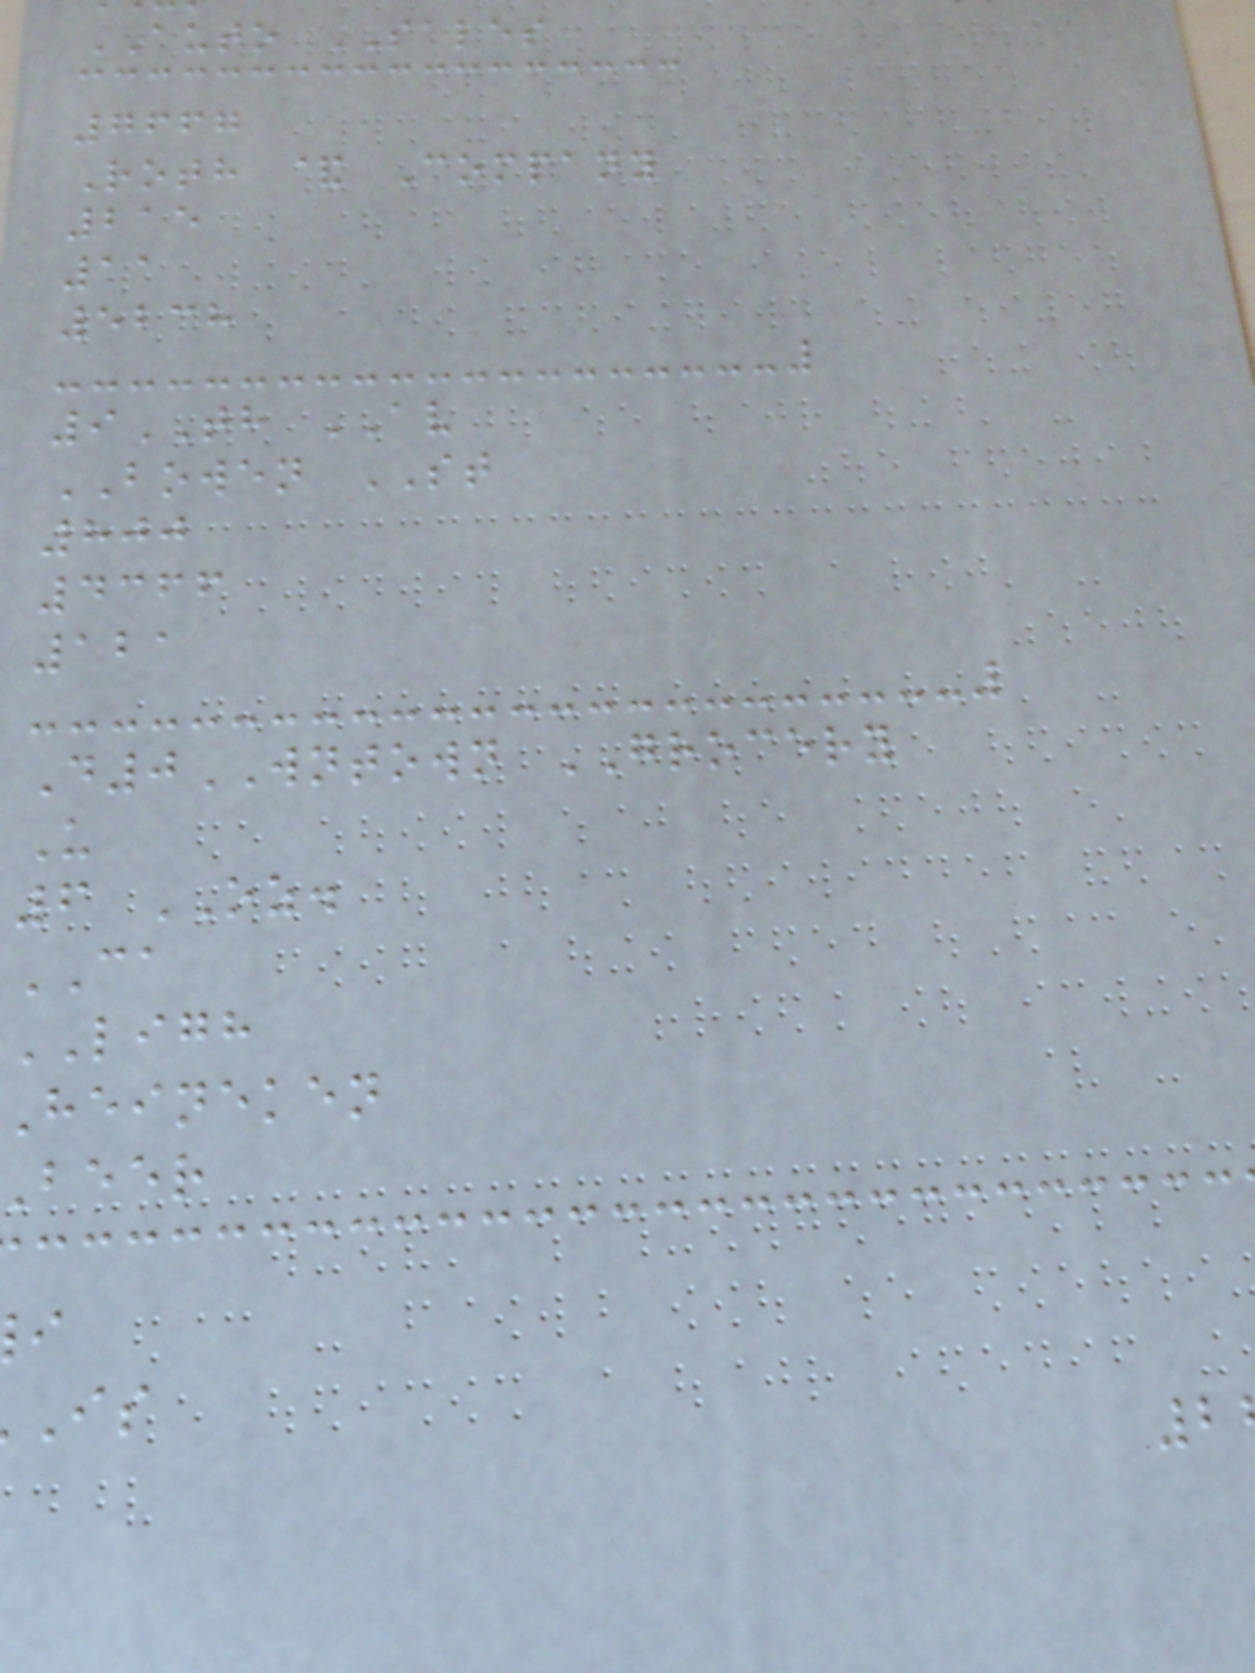AUTO SALES
7667
Roth & Company
215
11
5238
9TH AV
BOWEN ST
800
4366
121
D0WNTOWN GROCERY
U
6 OZ.
CA
LIGH
heineken
beer
